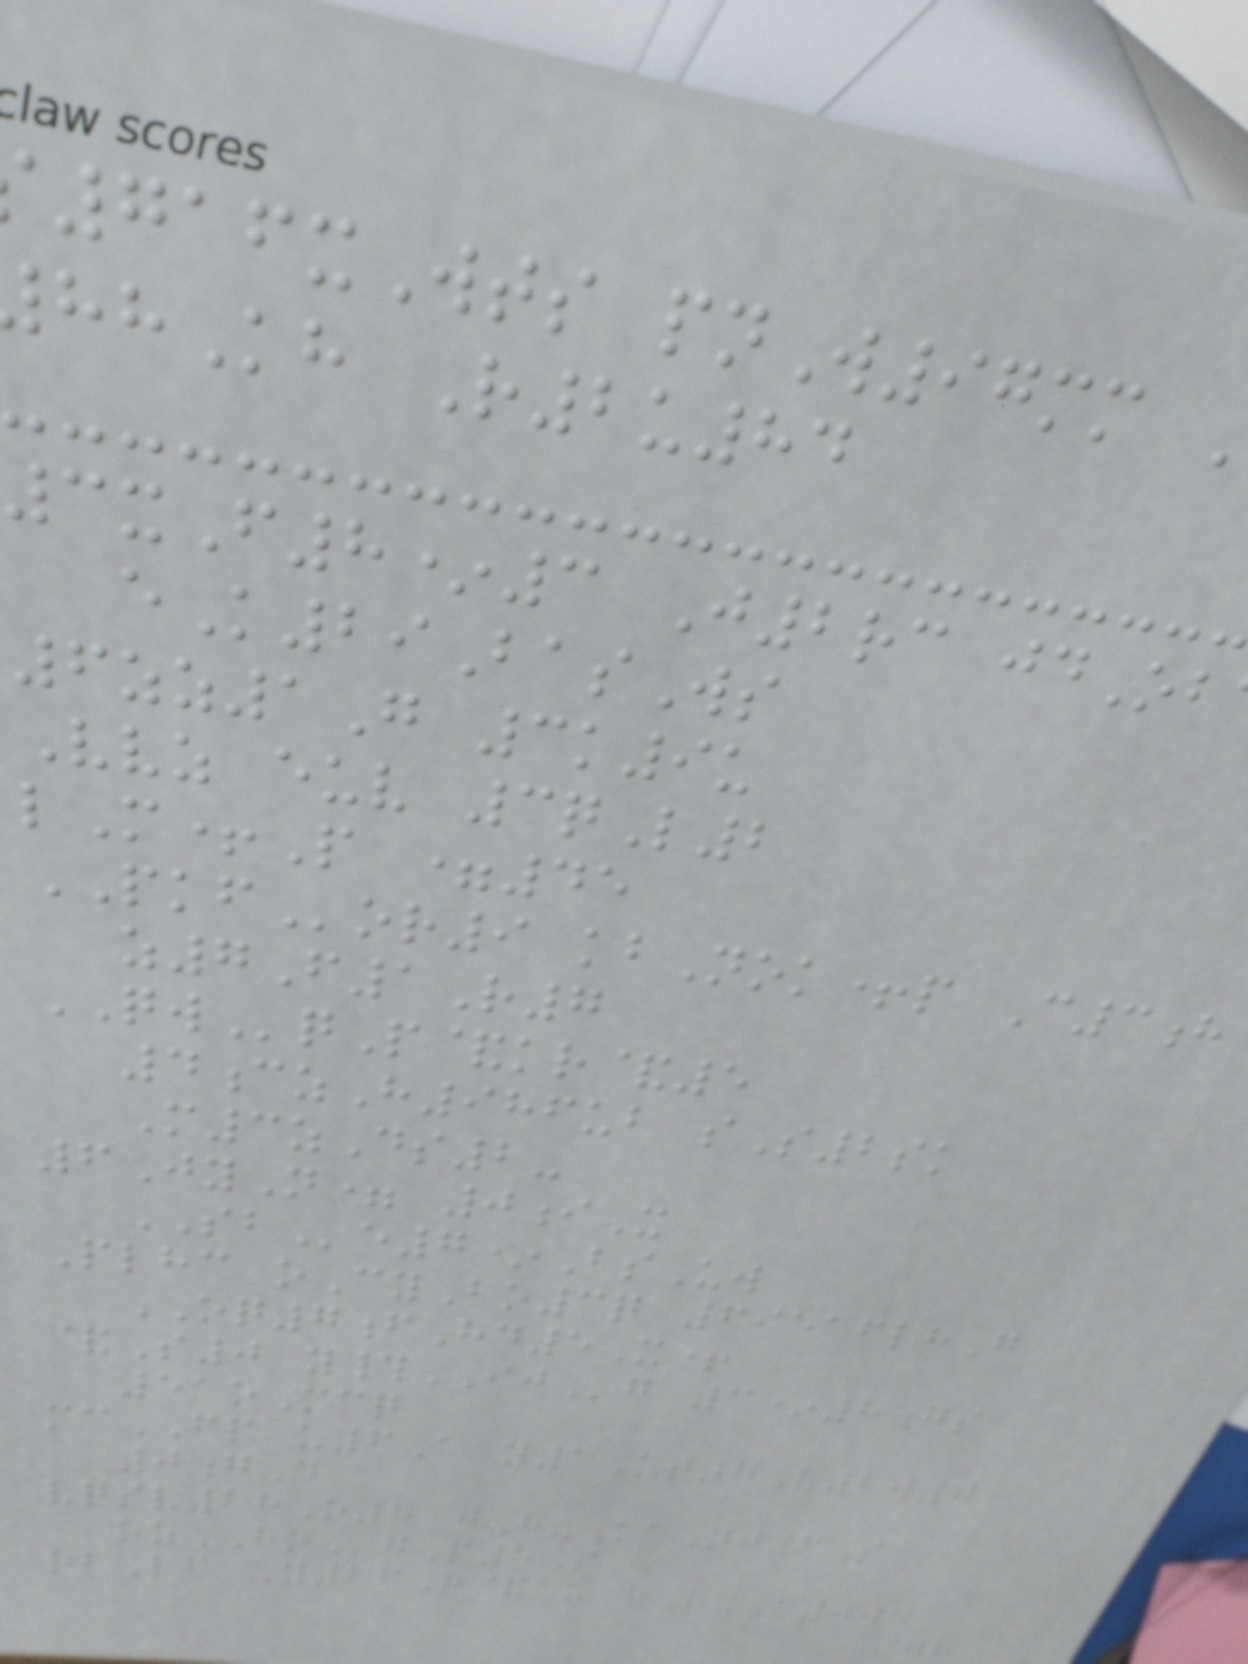716xWts pnW97mm
Kh R2u84
3xF8*3 J2rc jdOb
eK29BasWs
6zz1G 3k9u
Vvz euv 3qL2
lM+P =45
PKFor9 kbNok+p C3h
z7F1R7
QWqP&kr&5
4czH986ub sS2sk
M3zDs2-
6JyN= 0iX
SBe7*BsUw
Plhc oCyBo3q 69516lhG
OQ7fHd5X+
&S0 y#IJg 3*8gs
51oMcq
mcFP u6A y1Ut7V2w0
0gD
vqsv28O8 jH-KaNj6S
ozHOgP5S
rbLf Y26R&au eRxC0wd
